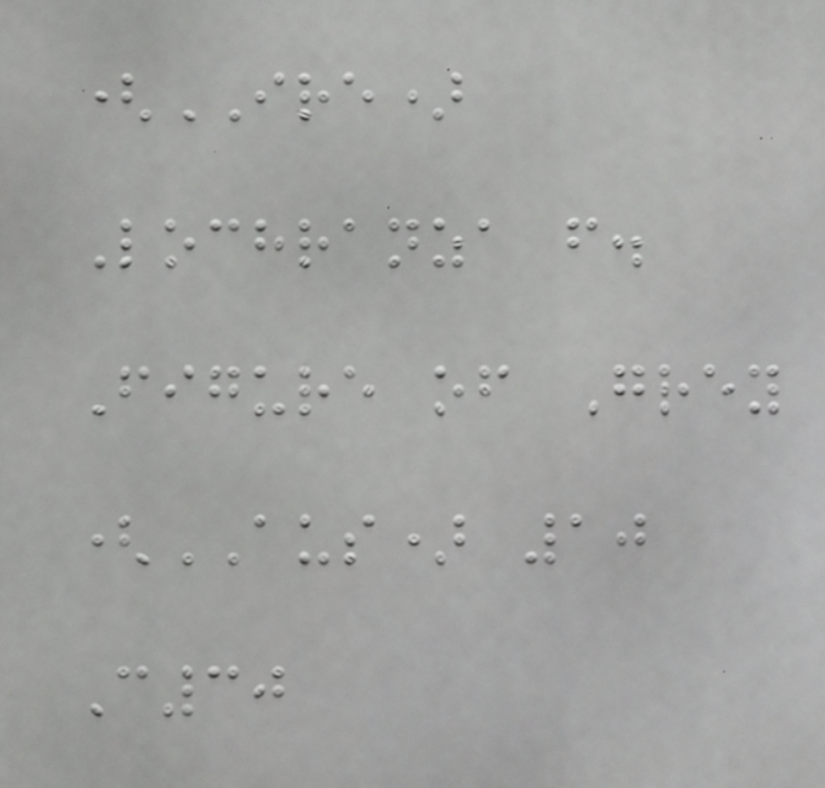(IRE)
Lochranza f.
Figure of Grey
(AUS) 10
C30
